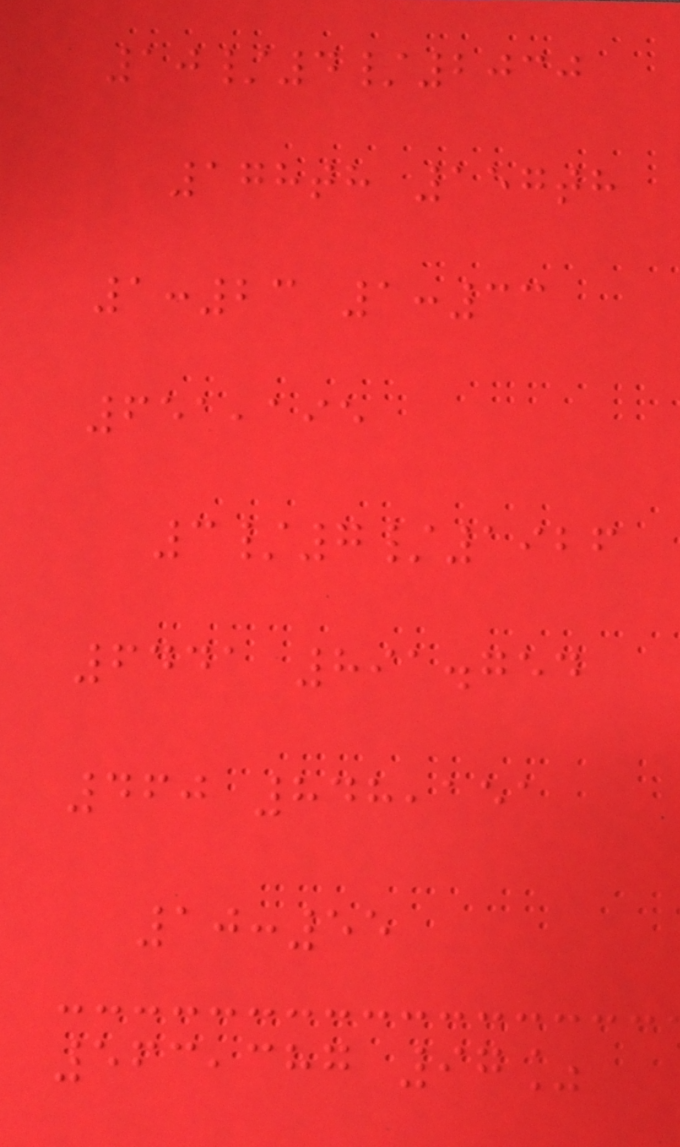10/4/2030
178th 157th
1:23 1:33
651,195
3/7/1926
6441 891.754
460 848,151
10:55
563,387 97%
